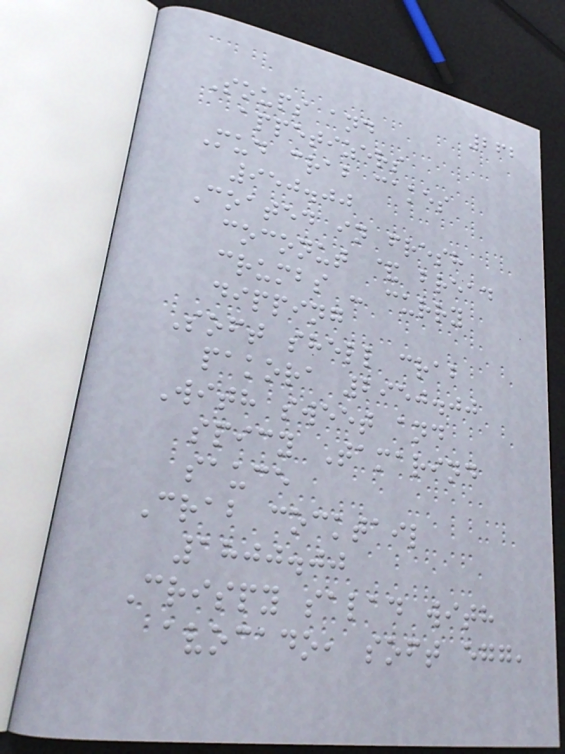262
Soups and
appetizers
Mud crab cakes
950.00
Coated in fresh
coconut & bread
crumbs - curry
dipping
Soft shell crab
pakora 2950.00
With sweet and
spicy Tamarind
sauce
Crab cocktail
1800.00
Crispy salad with
avocado, soft egg,
